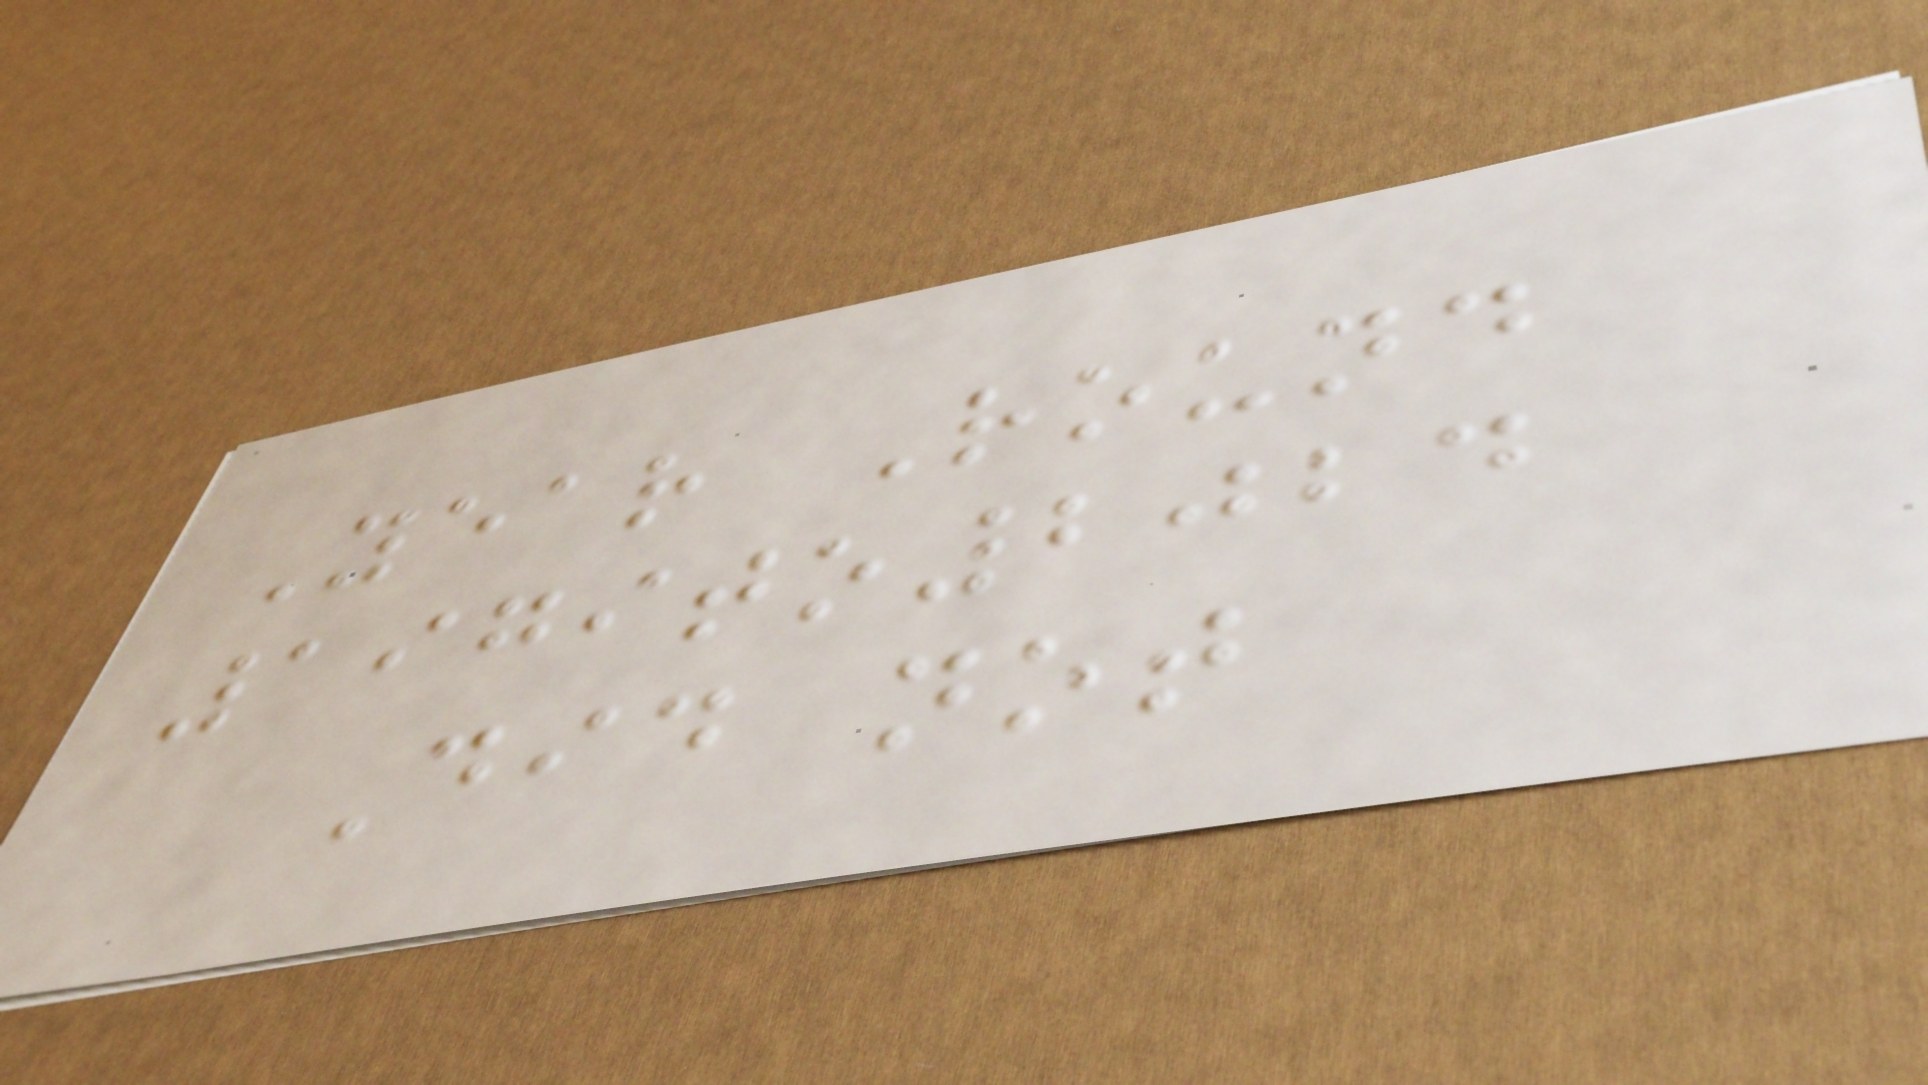Year Round
1979to2024
Did not
